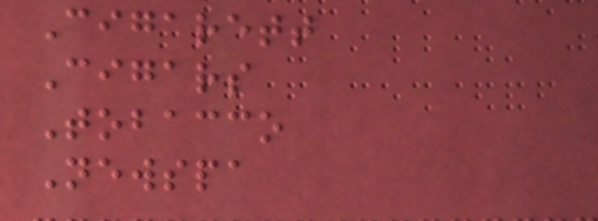Cigarett
Cigars
Tobacco
Newspa
